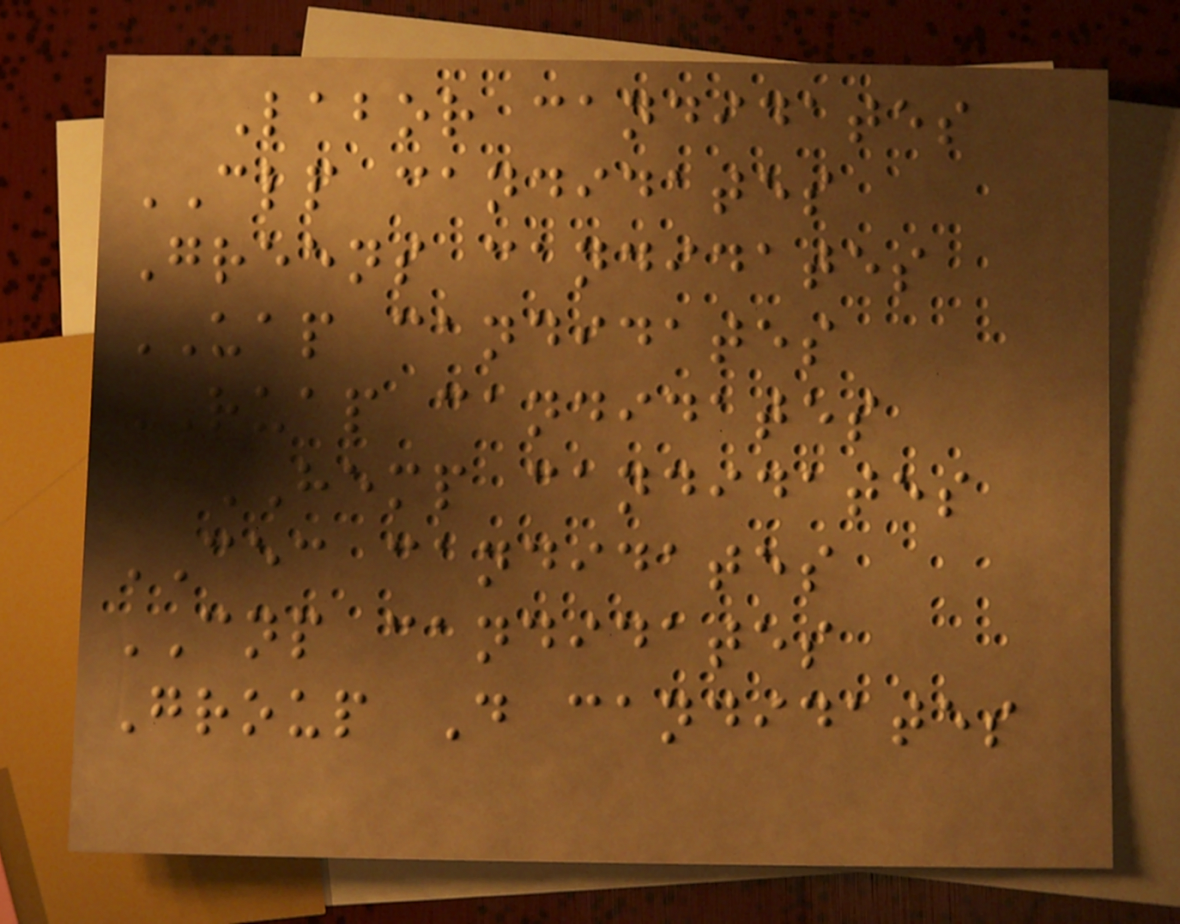Labor candidates
CLP candidates
Greens candidates
UAP candidates
RUAP candidates
HEMP candidates
CEC candidates
CNP candidates
Group D candidates
